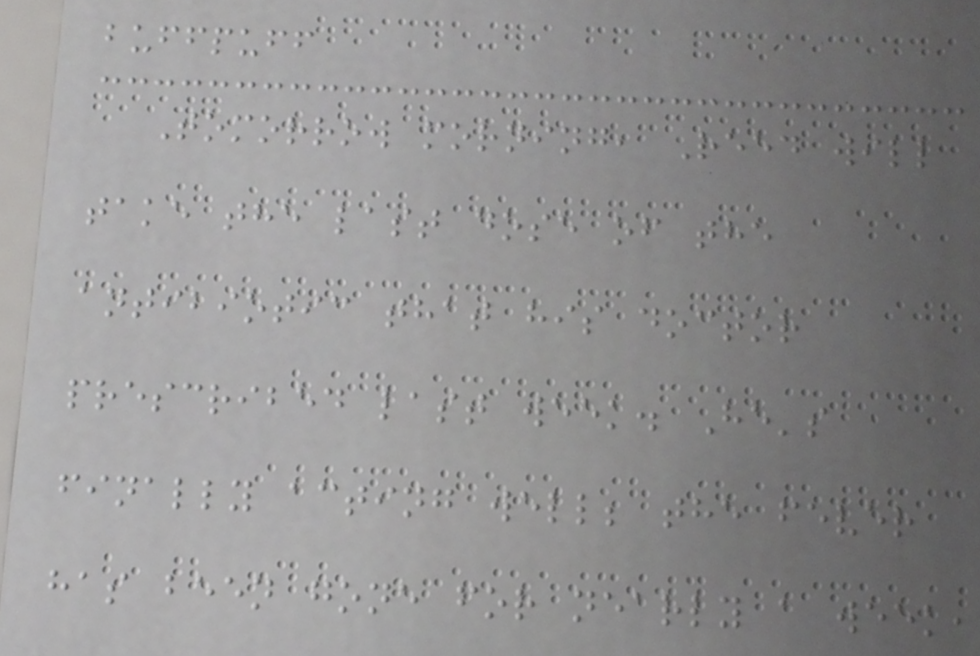buffpuff
Tomorrow morning, Reed will
take the last dose of the
antibiotic that his doctor
prescribed last week. He's
finally acting well; the fever
has been gone for nearly a week,
